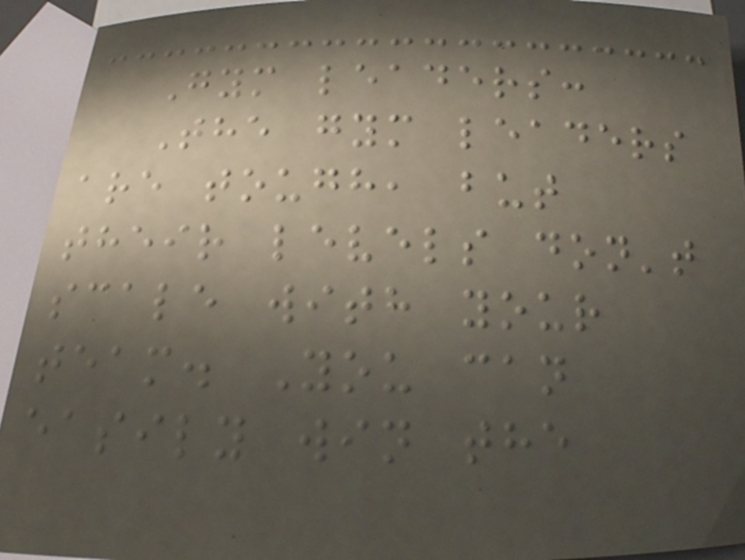Gym leaders:
The gym leaders
are tough, but
their levels don't
scale with your
team. You can
easily win the
